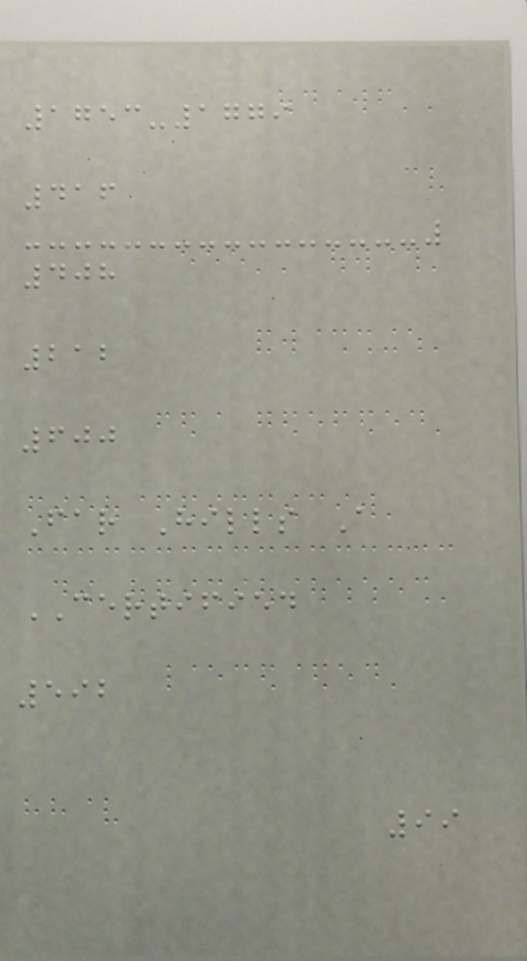1753-1779
416
408
212
600
Far Hills A
CERTIFIED
592
99
